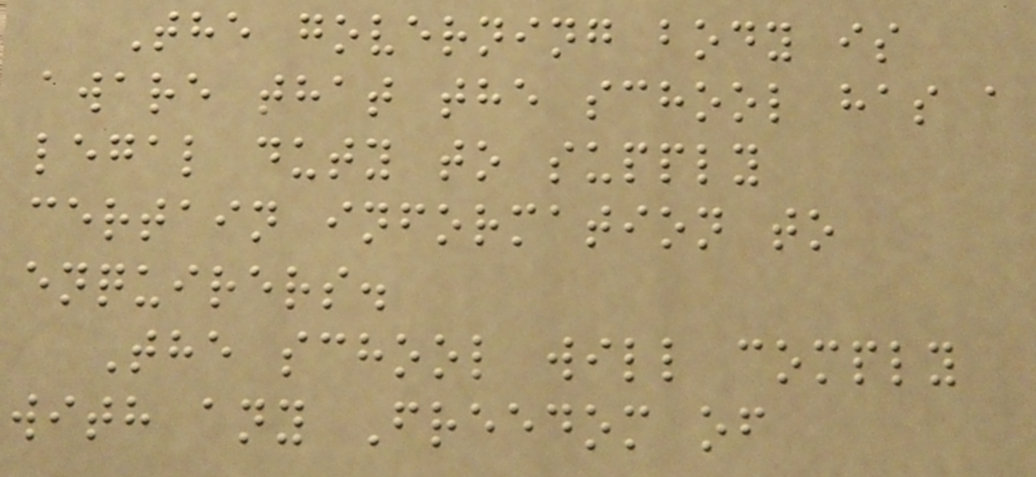The governing body is
aware that the school has a
legal duty to supply
certain information to
enquirers.
The school will comply
with any Freedom of
